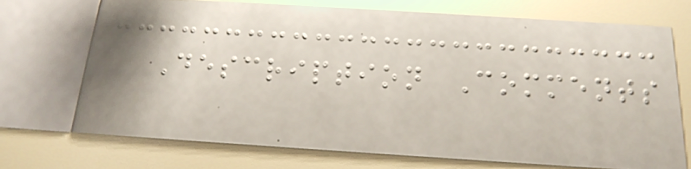Description Comments
